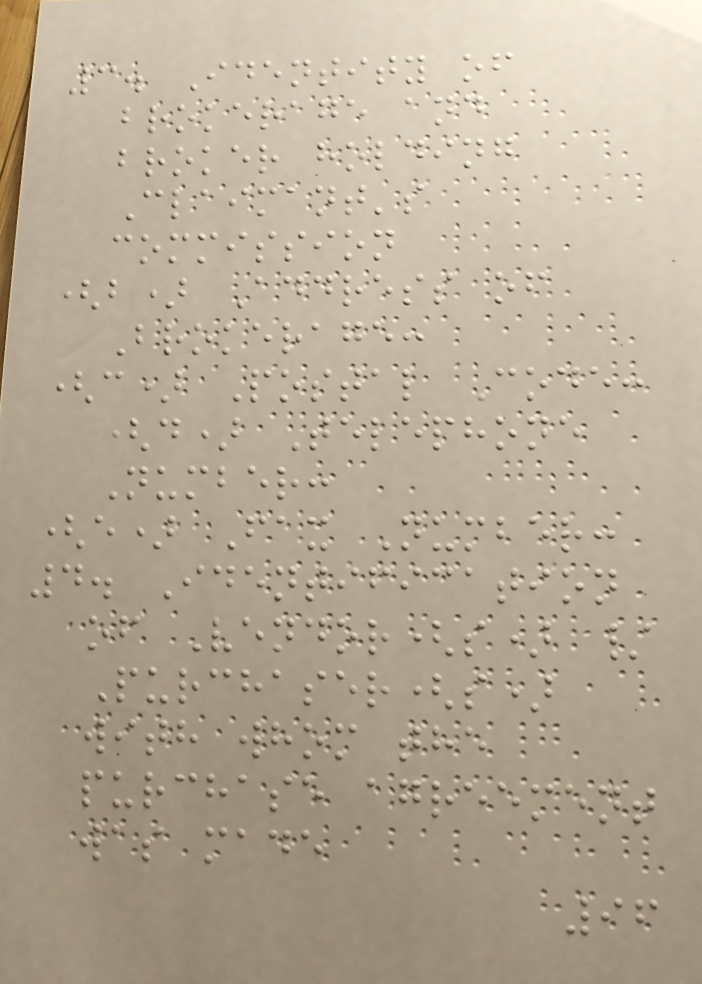3. Identity of
brokerage and
broker holding
Claimant's
commission
(b) Address of
Brokerage:
(c) Postal Code:
(d) Telephone
Number:
(e) Fax Number:
4. Identification
of Vendor(s) /
Purchaser(s)
with whom the
purchase agreement
was made
96
